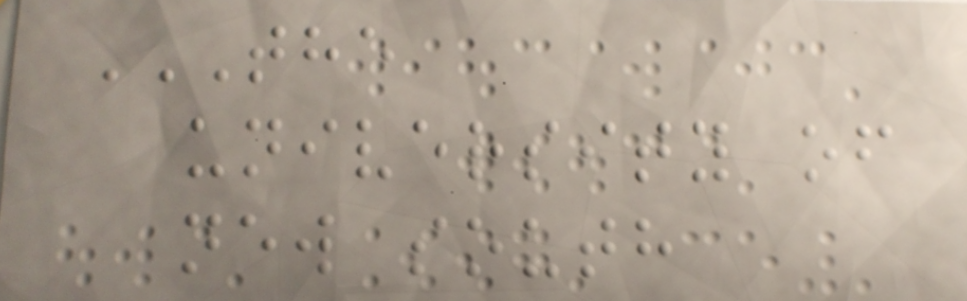THE
UNIVERSITY OF
NEW SOUTH
